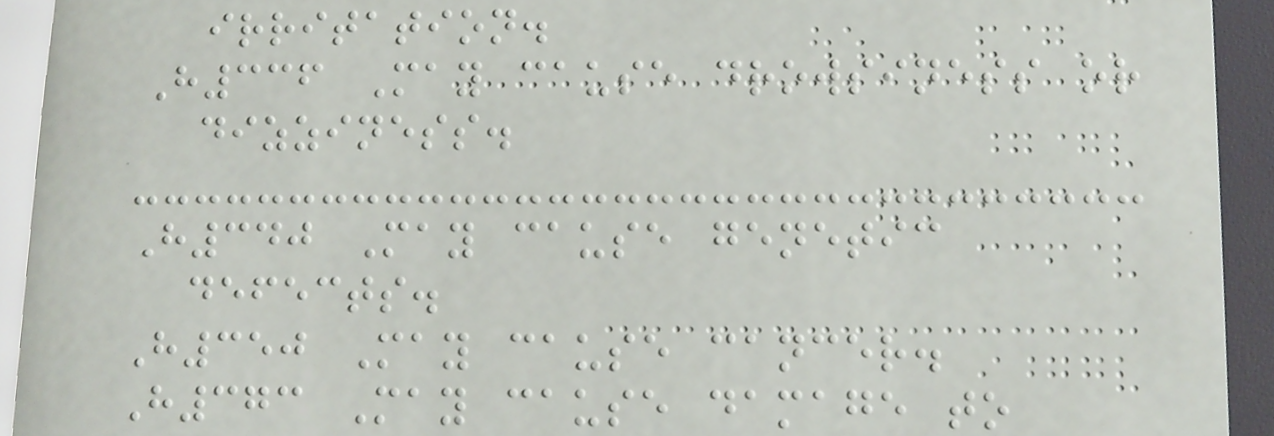irritation.
H336 May cause drowsiness or
dizziness.
H340 May cause genetic
defects.
H350 May cause cancer.
H373 May cause damage to
